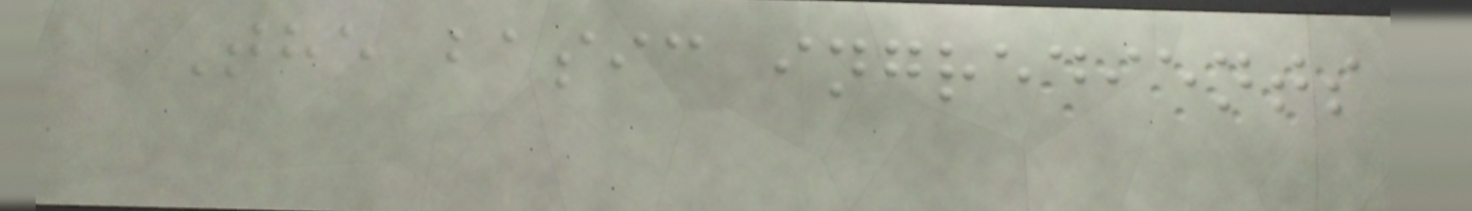The basic ingredients
